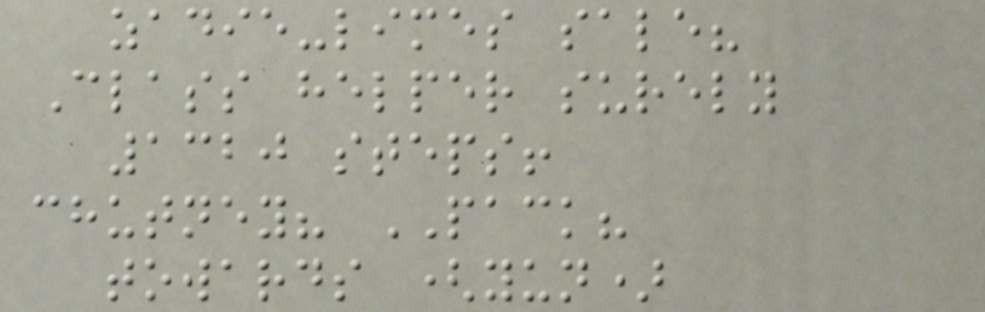zadie-limes sale?
Class helper surely
1320 steps!
chutney? PACK?
towards (yun)
